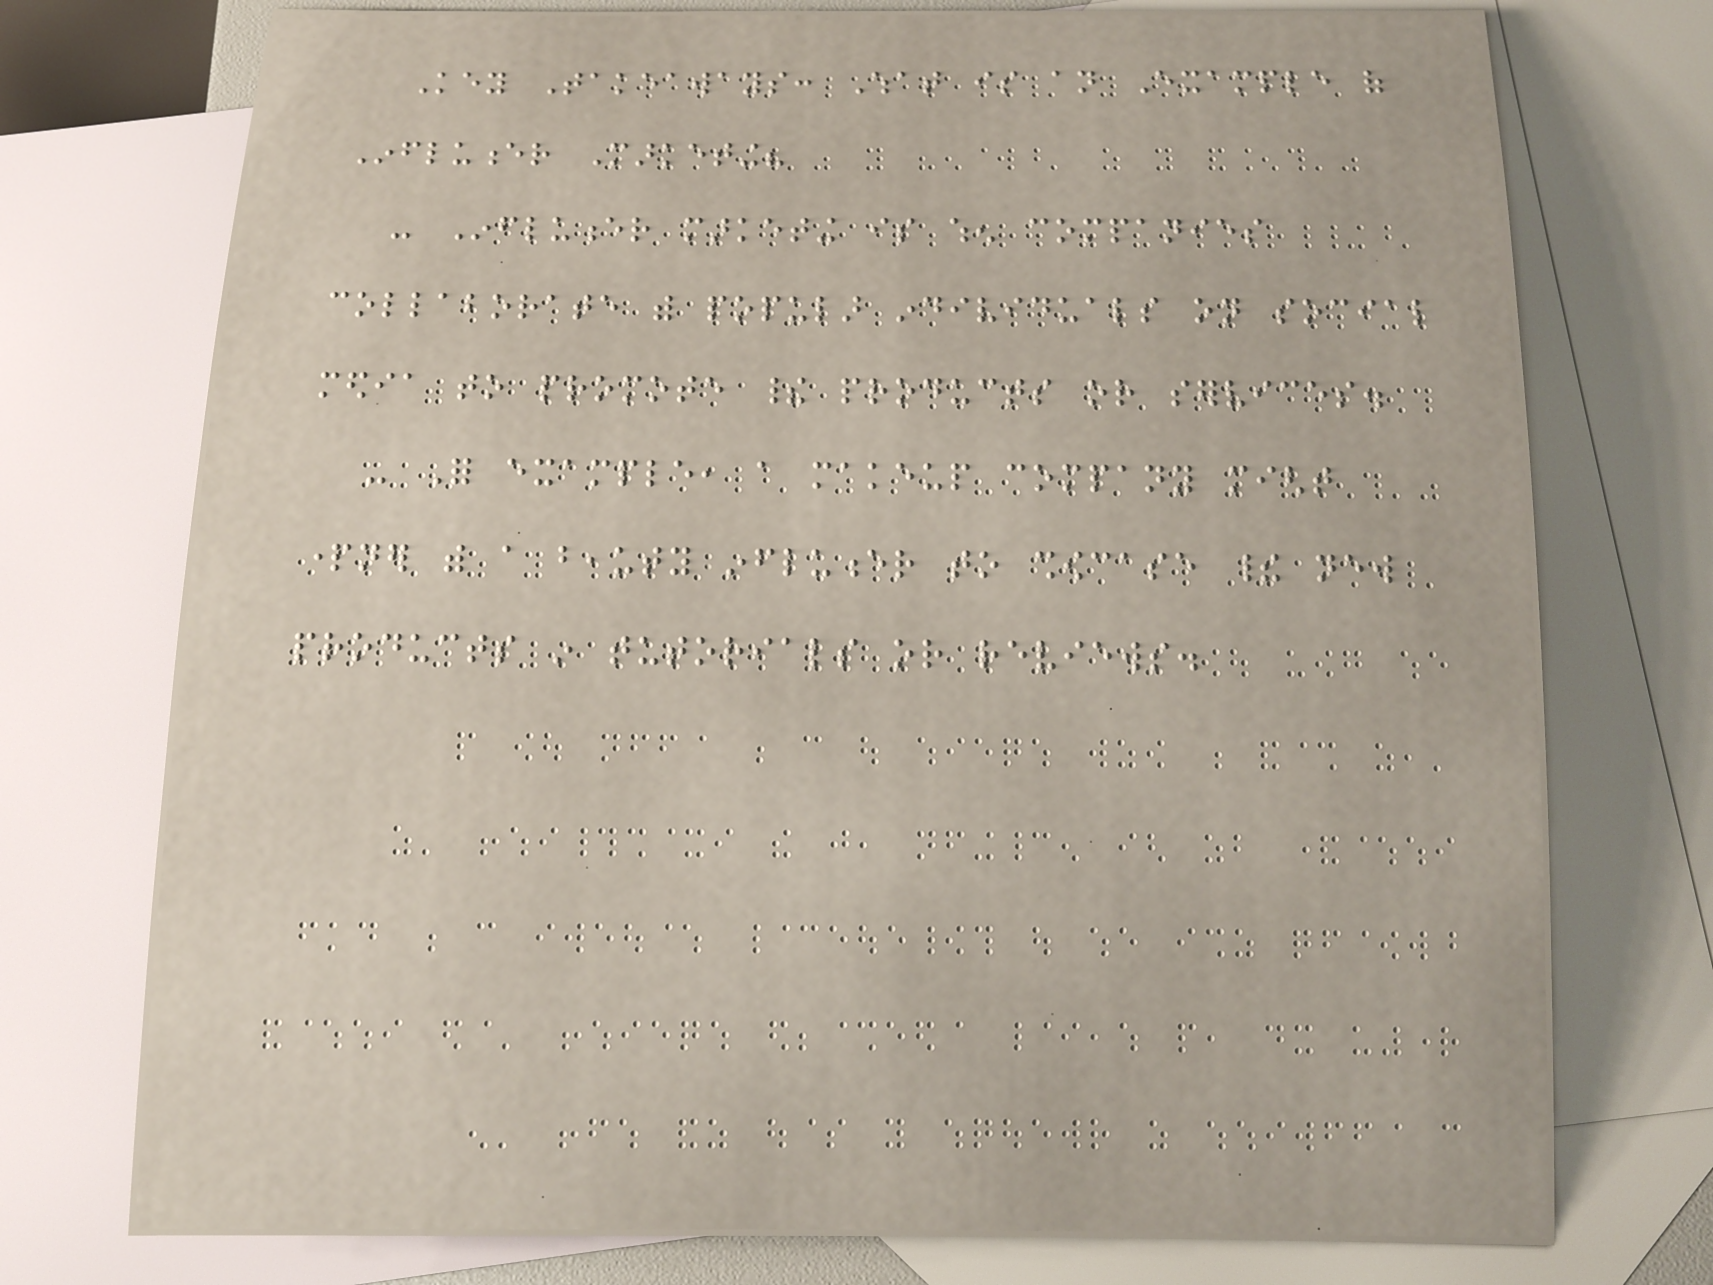Key Takeaways: What is an Example of
Influencer Marketing?
- Influencer marketing is when companies
collaborate with popular individuals on social
media to promote their products or services.
- For example, a makeup company might
partner with a beauty influencer to showcase their new
products in tutorials or reviews.
